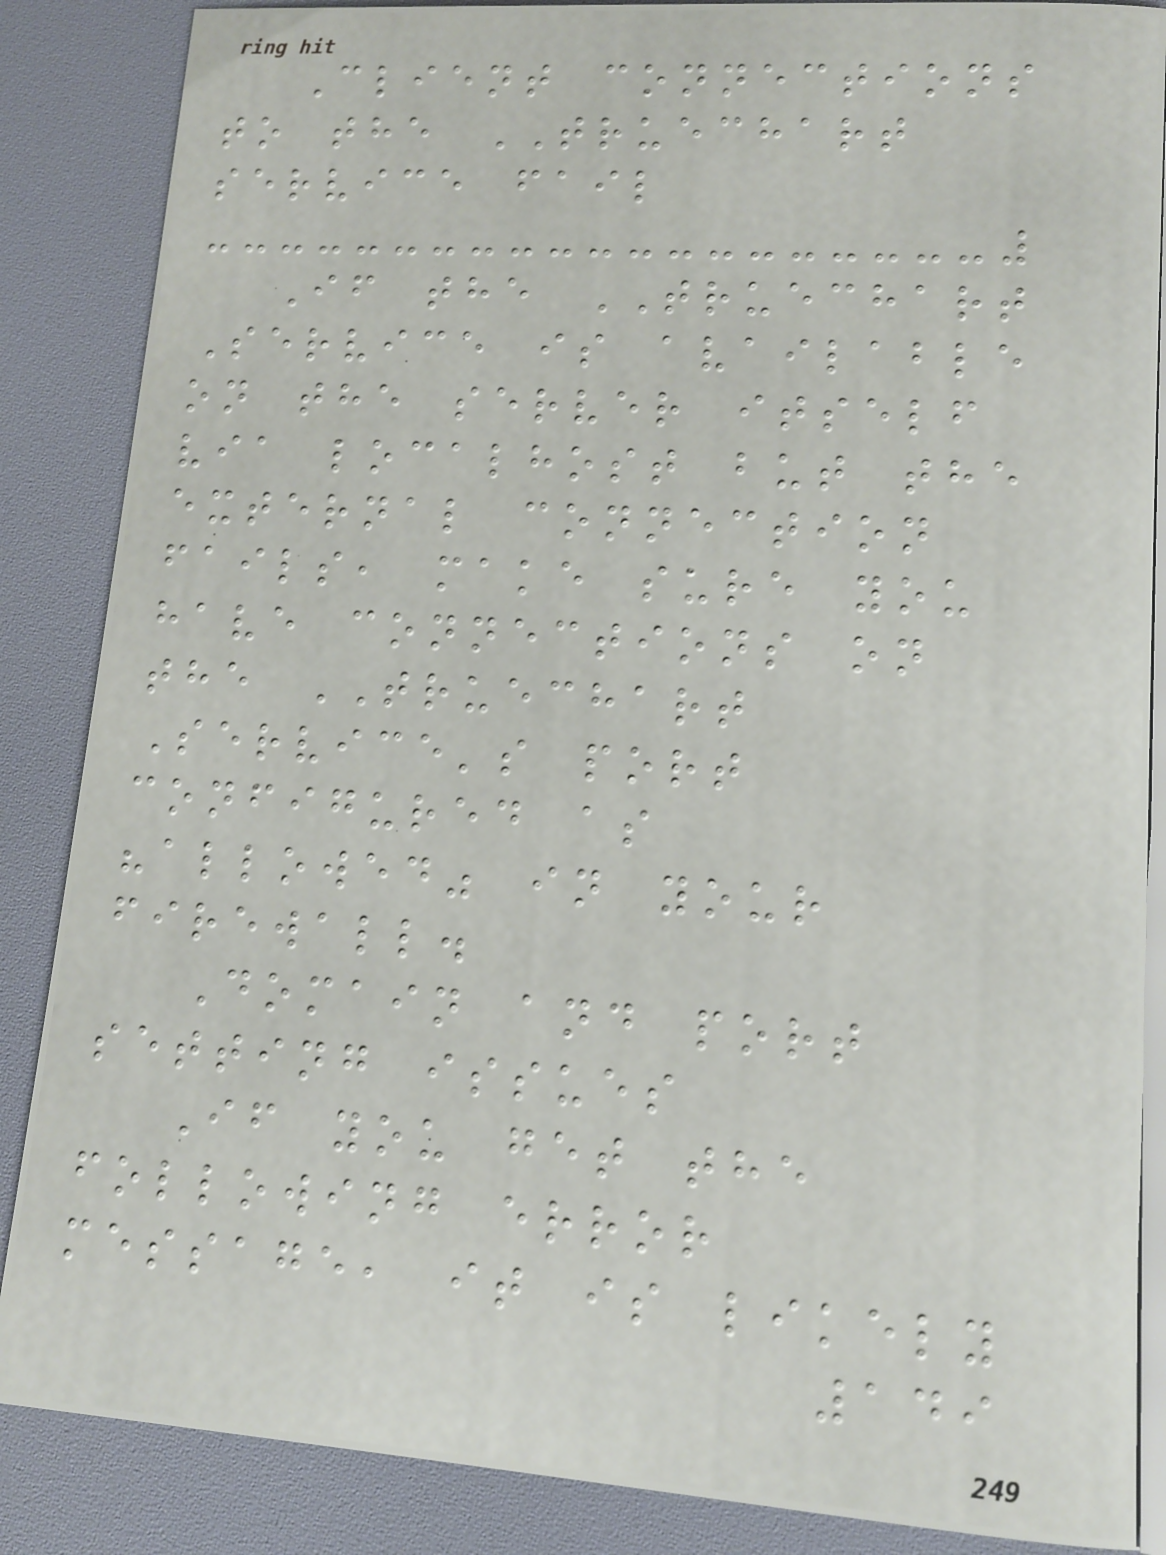Client connections
to the TRUECHART
service fail
If the TRUECHART
Service is available
on the server itself
via localhost but the
external connection
fails, make sure you
have connections on
the TRUECHART
Service's port
configured as
"allowed" in your
firewall.
Domain and port
setting issues
If you get the
following error
message, it is likely
149
